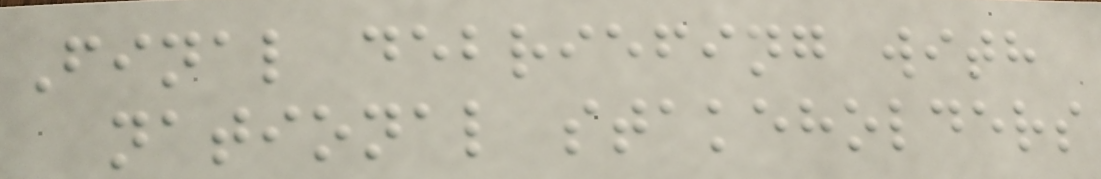Final debriefing with
national stakeholders
